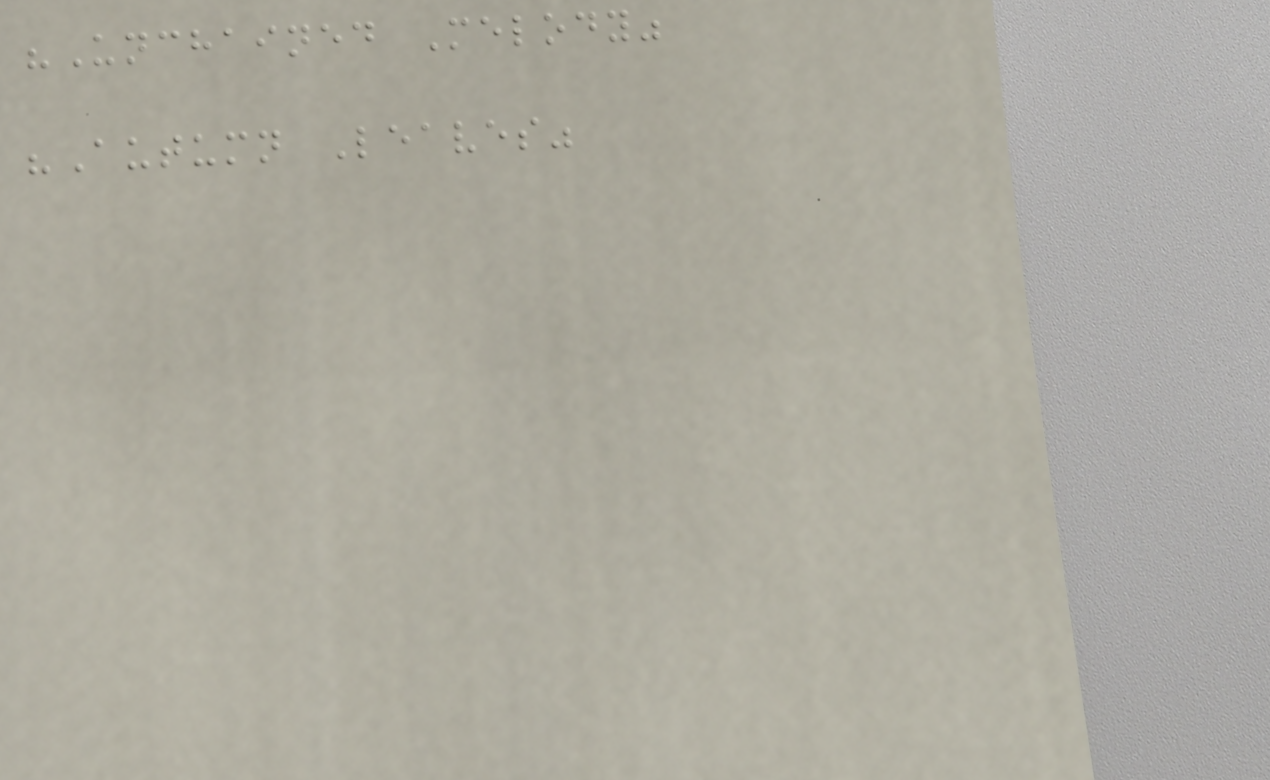"Unchained Melody"
"Autumn Leaves"
